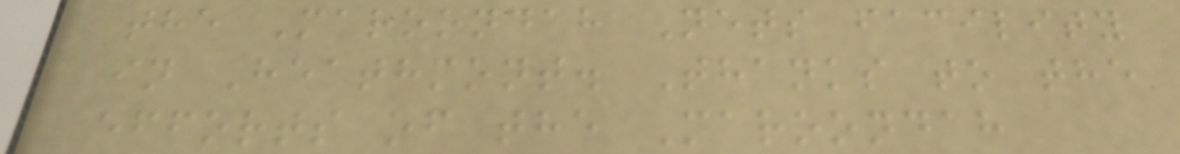the Maroondah Nets facility
in Heathmont. Thanks to the
efforts of the Maroondah
